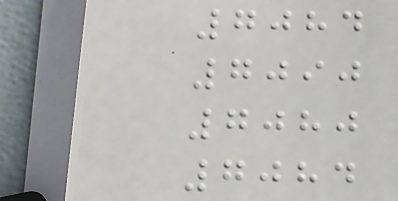7084
7090
7080
7084
